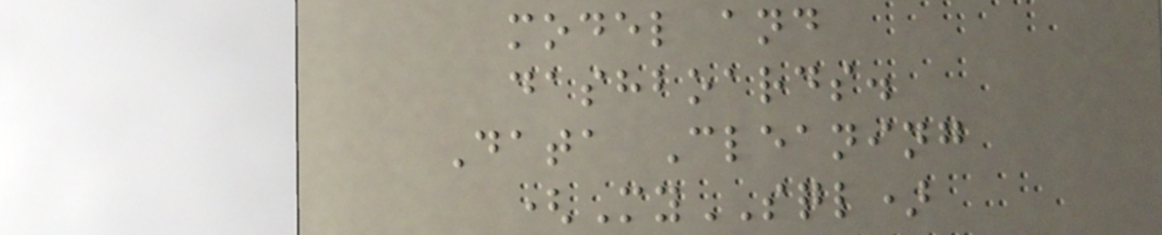model and
dashboards.
Data Cleaning
(MySQL)
